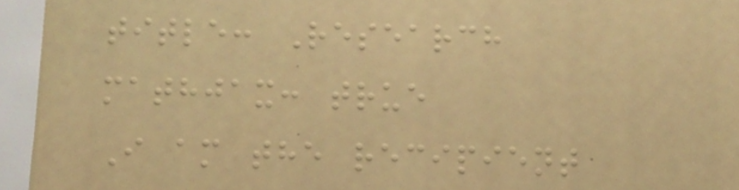title: Research
mathjax: true
I am the recipient
